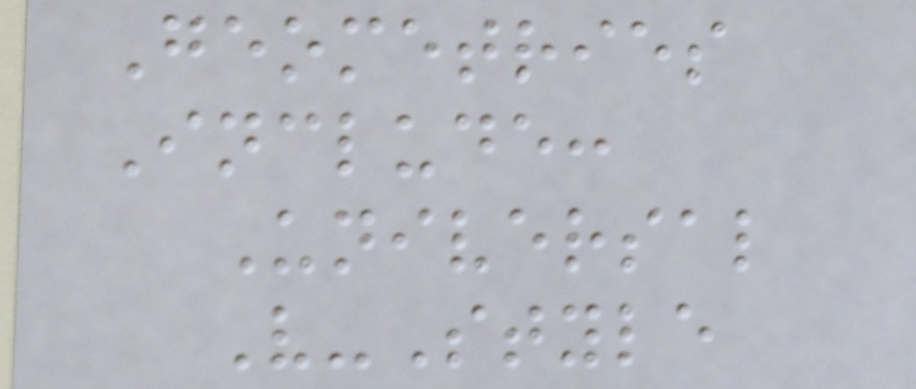Geometries
Include:
Universal
V-Style
